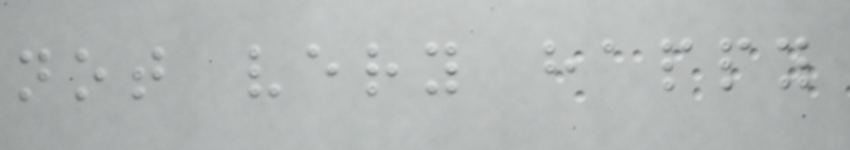not very happy
